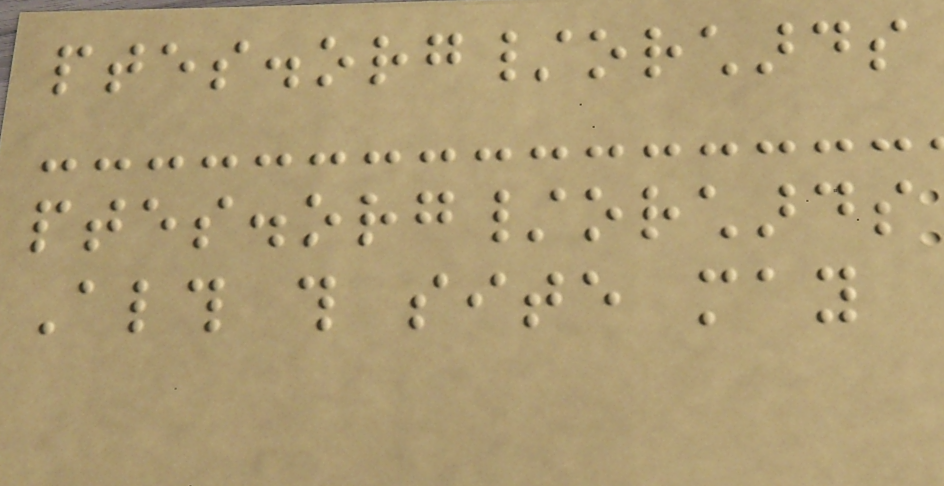ptes.org/orchards
ptes.org/orchards
Although this site may
